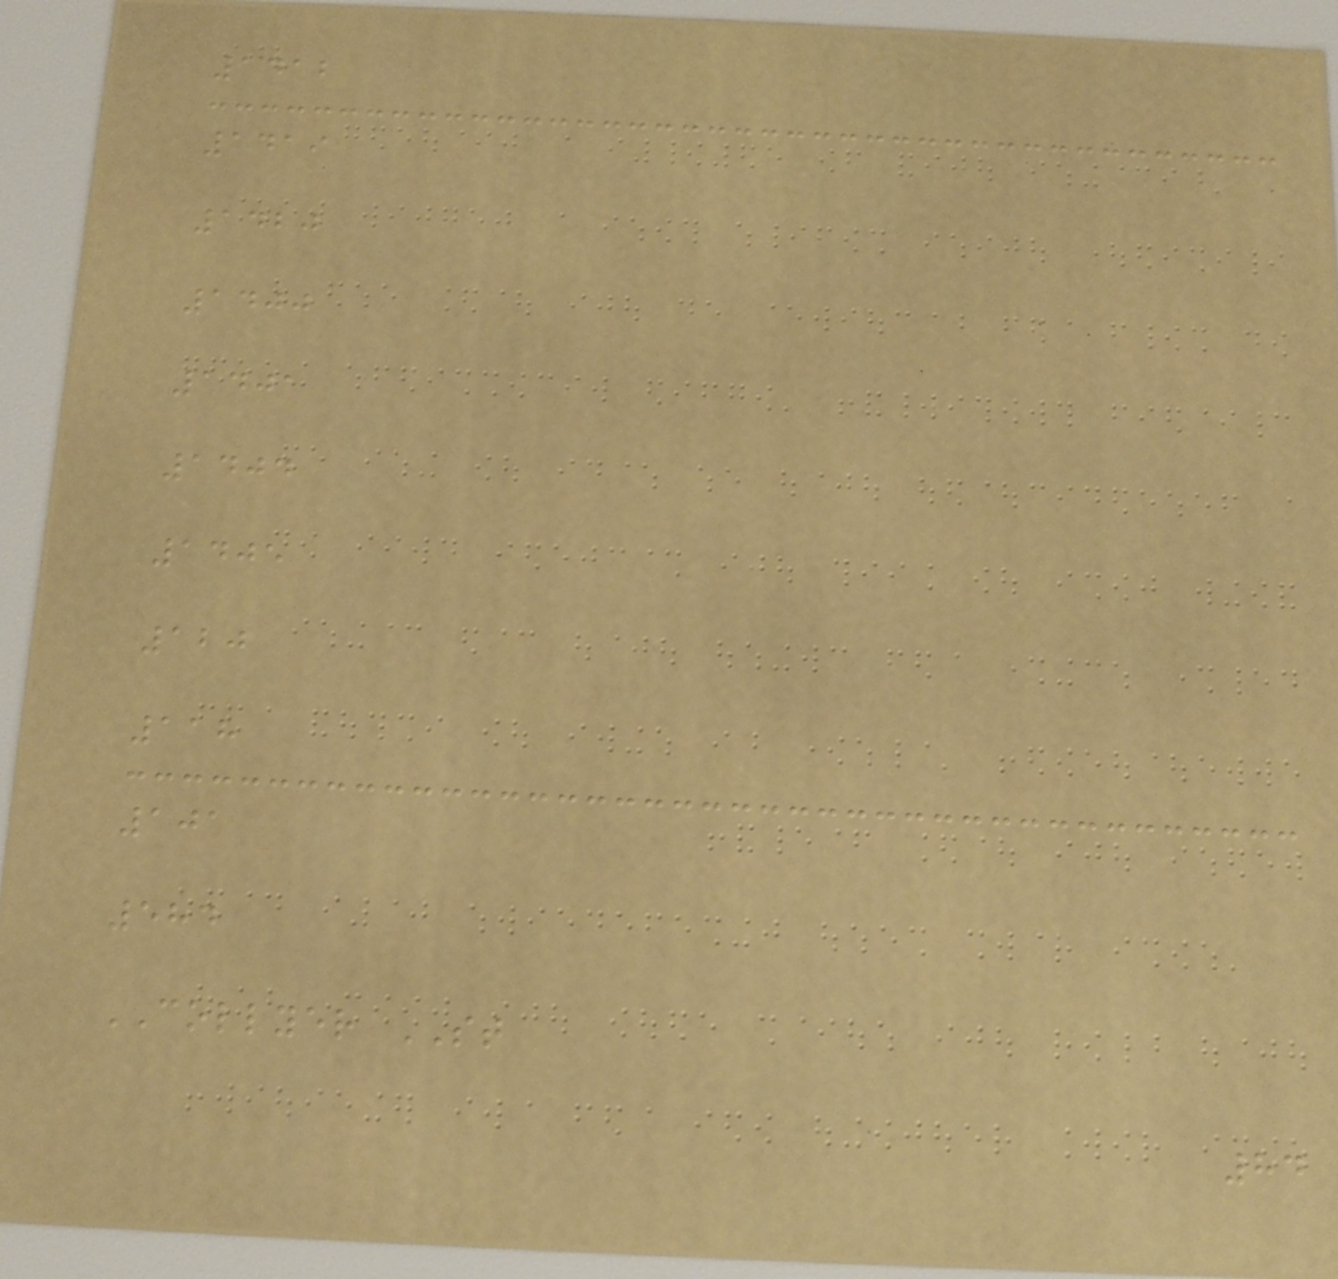1412
1419
1420
1400
1401
1404
1405
120
118
101
584
COLLYER ST
84
